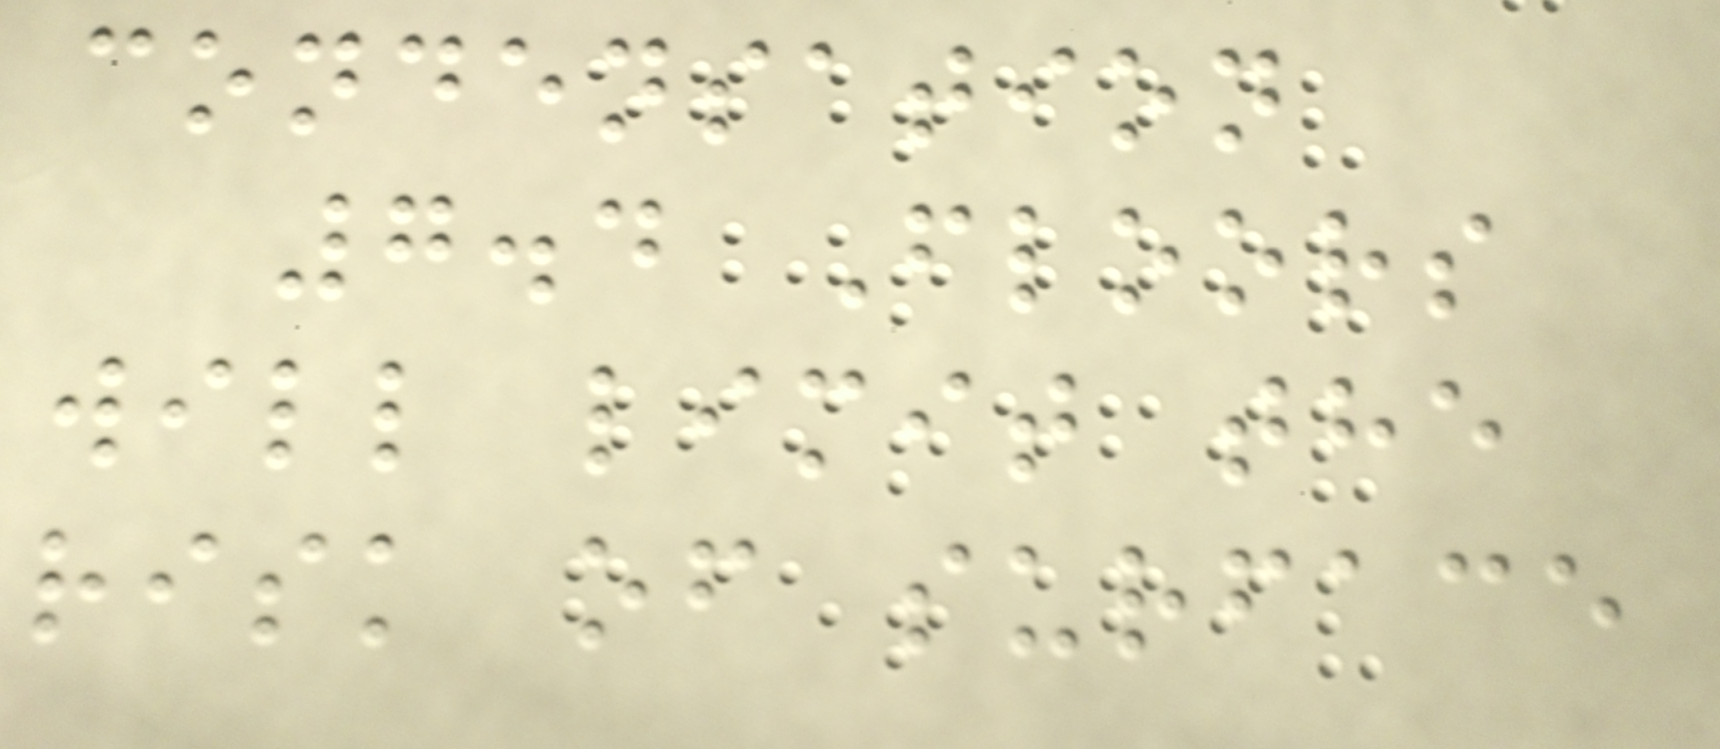condensation
7.4 Floors
will limit the
risk of surface
